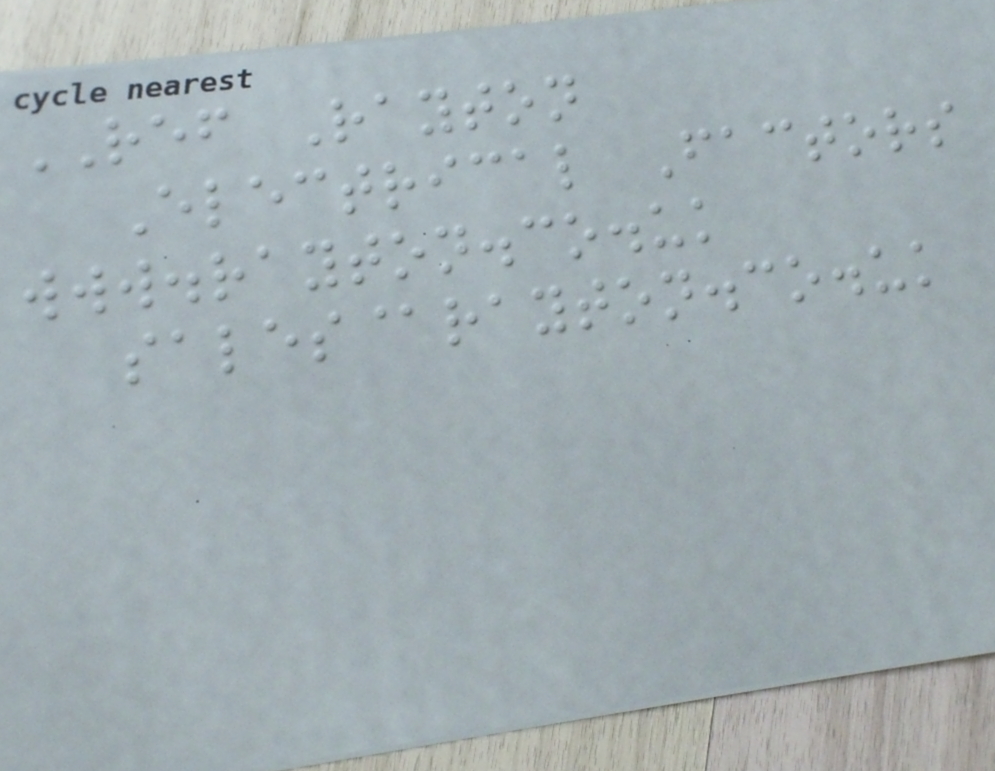REF Rayton
Electrical Factors
www.rayton.co.uk
sales@rayton.co.uk
